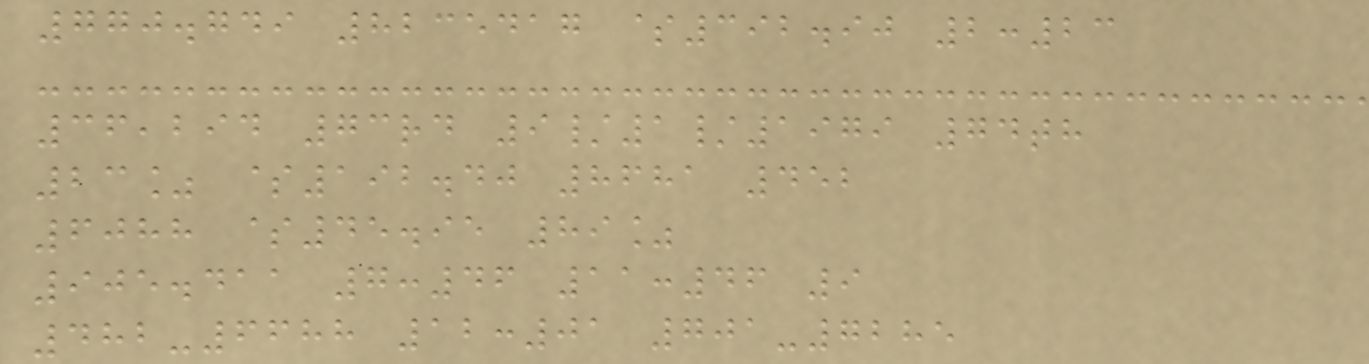770.749 8235417 $392.90 2:23
36,294 73rd 9/1/1979 74th
23% $192.40 8681 452
6088 $45.95 89%
905.411 7:46 11:46 9
482-6688 12:01 701-7285
